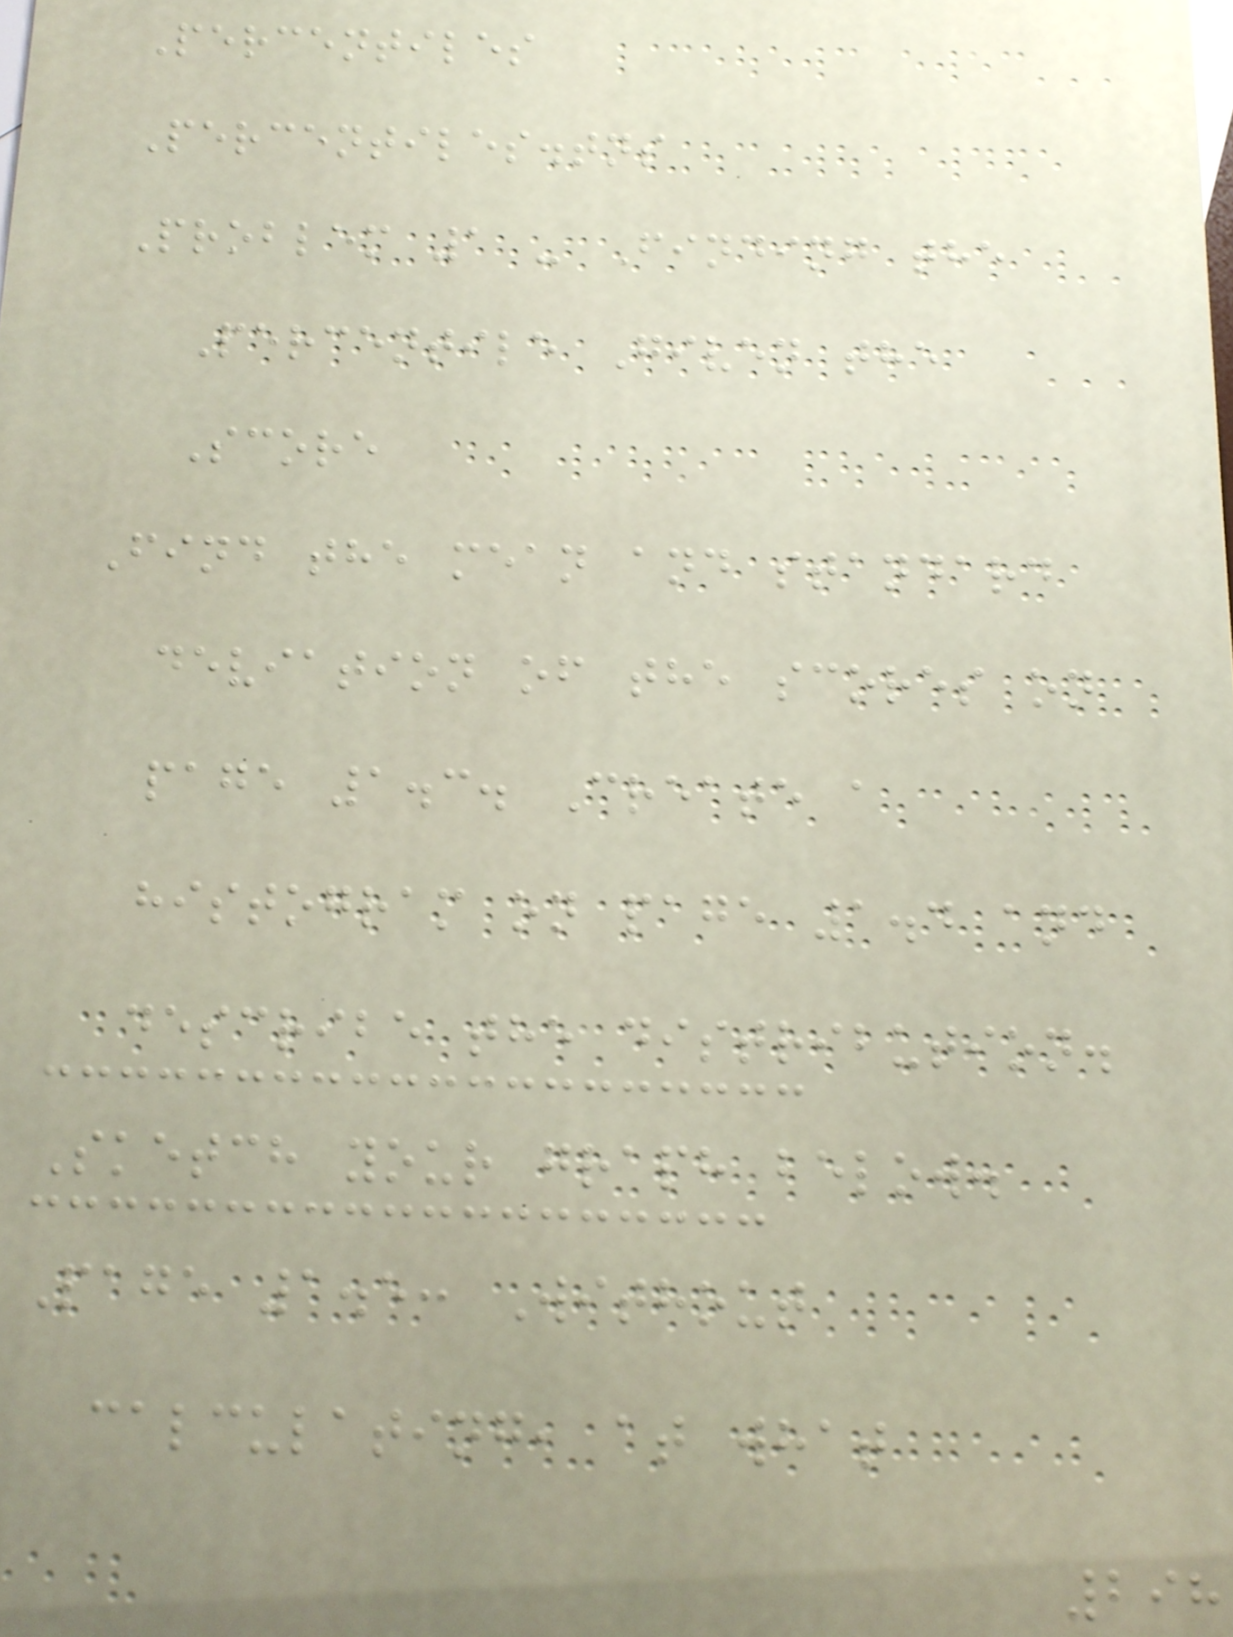Percentiles
Percentiles.tns
Problem 1 - Finding the
Percentile Given the
Score
Find the mean and standard
deviation of the scores on
page 1.3. Create a
histogram on page 1.4 and
describe the distribution.
Sketch your graph below.
Page 1.5: Without
calculating, at what
298
